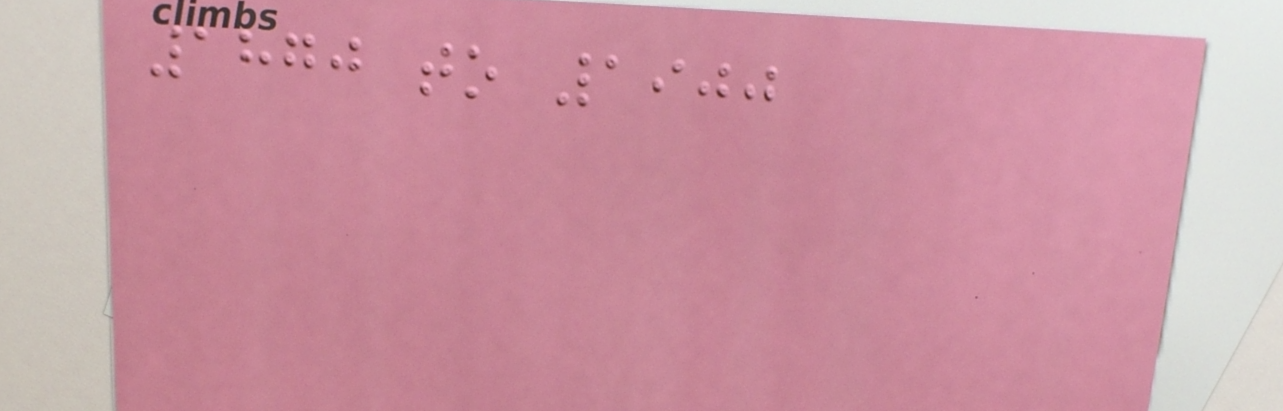1870 to 1900
